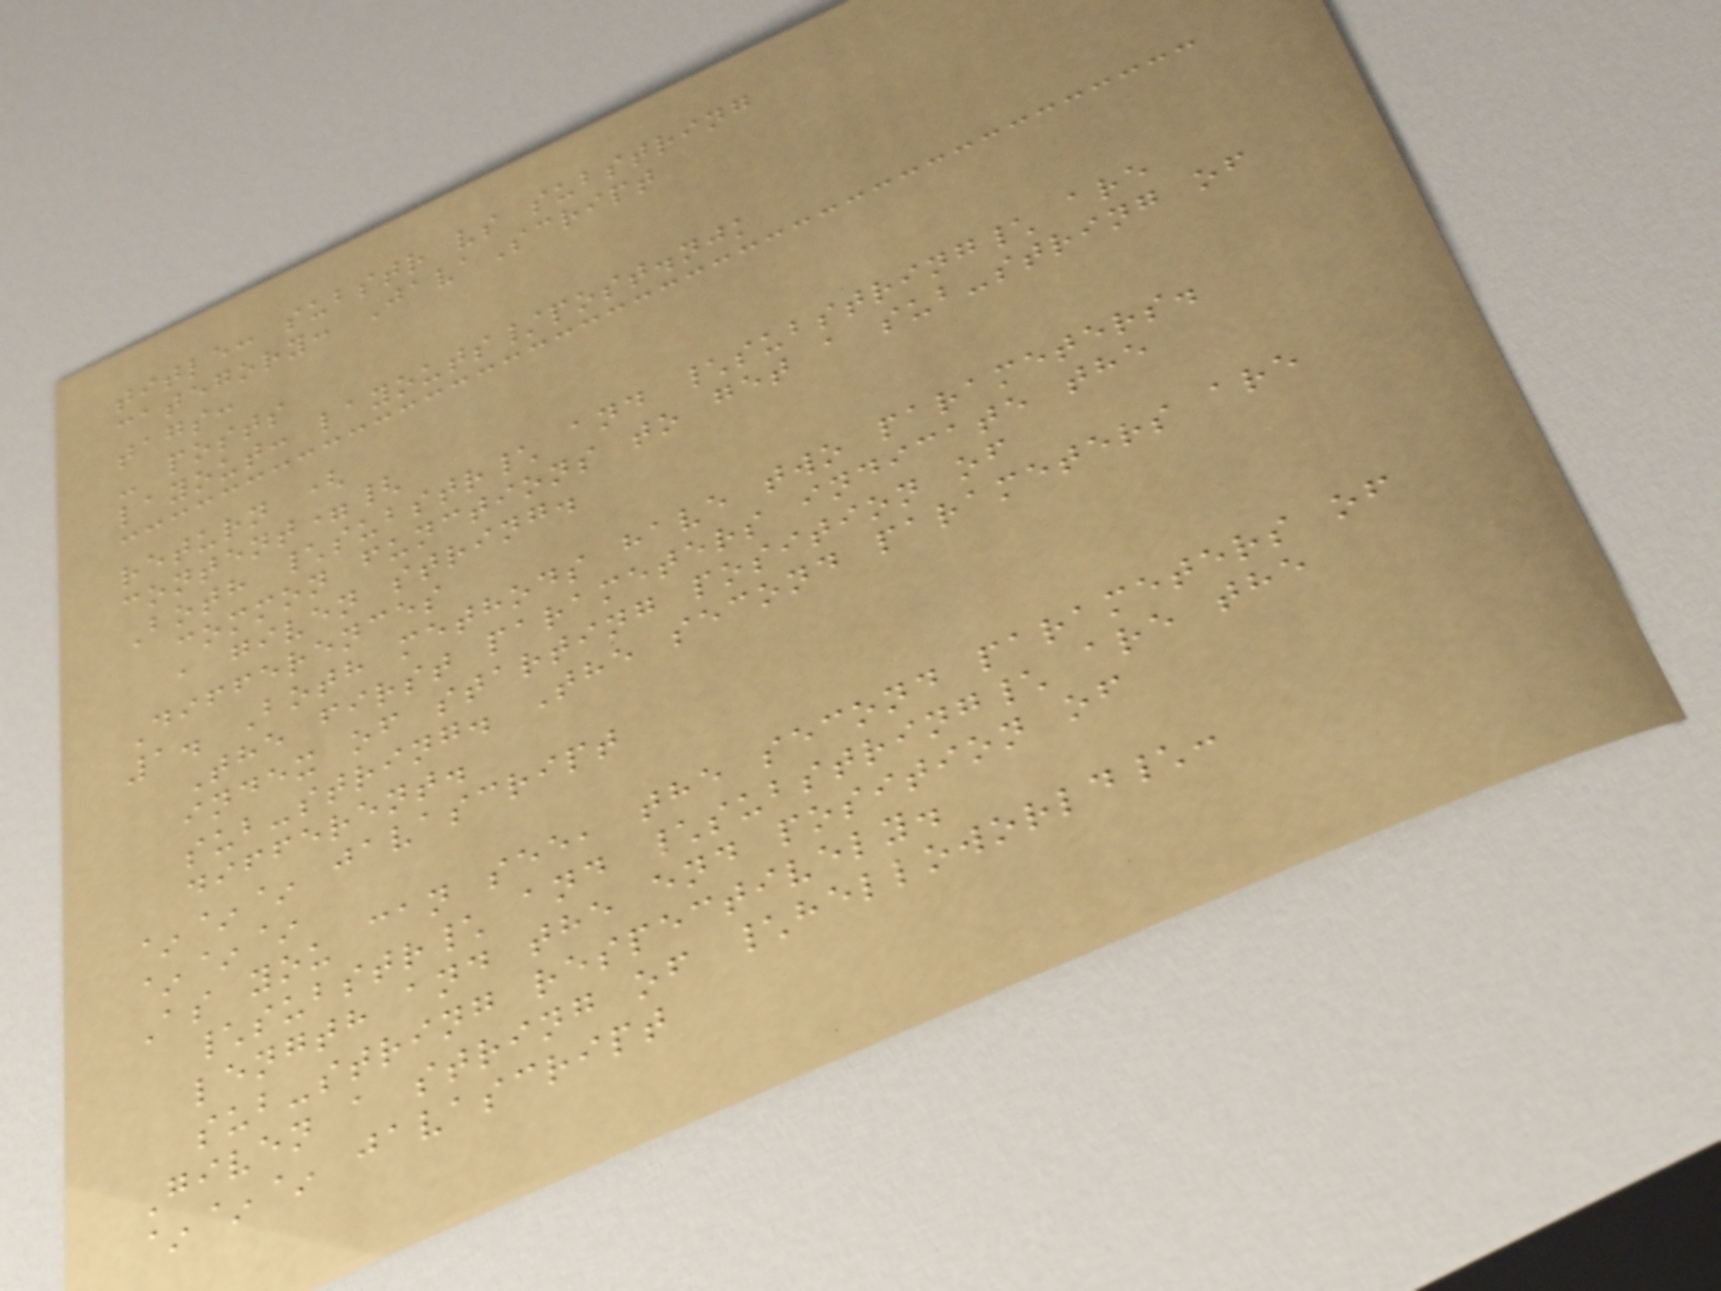title: substr vs substring
category: JavaScript
tags:
- posts
layout: layouts/post.njk
return (
content={
Both \substr\ and \substring\ are
common functions to get a sub-string of
a given string.
Differences
1. Both methods have two parameters.
The first parameters indicate the
index of starting position of
sub-string. The second parameters are
different.
~~~ javascript
~~~
As you can see, the second parameters of
\substr\ and \substring\ are the
length and the end position of
sub-string respectively.
Given a string of \helloworld\:
~~~ javascript
